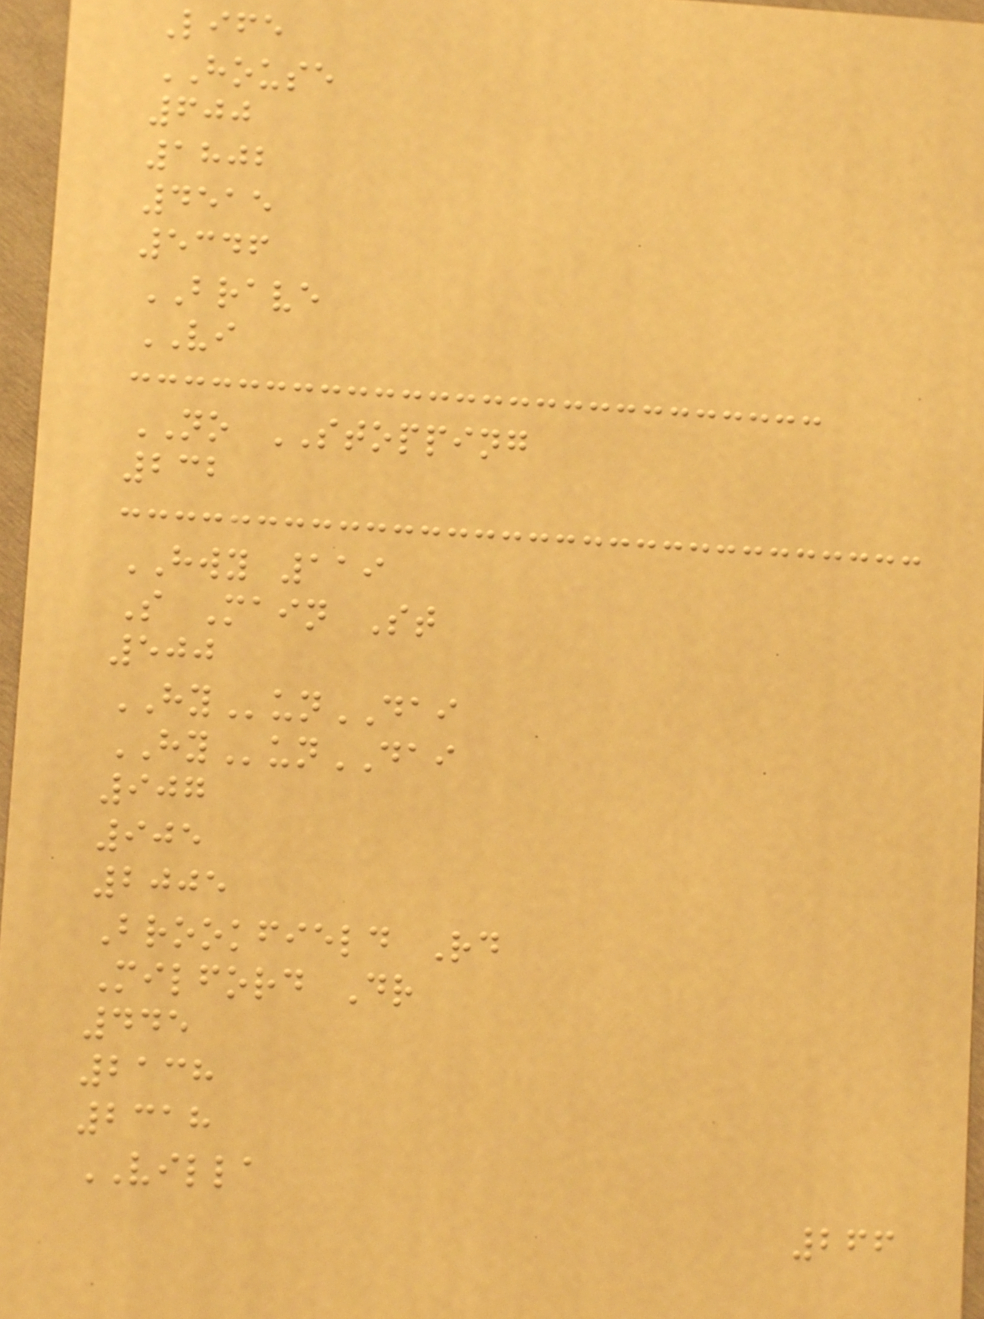Life
HOUSE
600
1802
4515
5346
BRAVE
VI
NO STOPPING
232
HWY 119
S Main St
500
HYunDAI
HYunDAI
907
905
2005
Brookfield Rd
Milford Dr
445
2138
2318
VILLA
266
